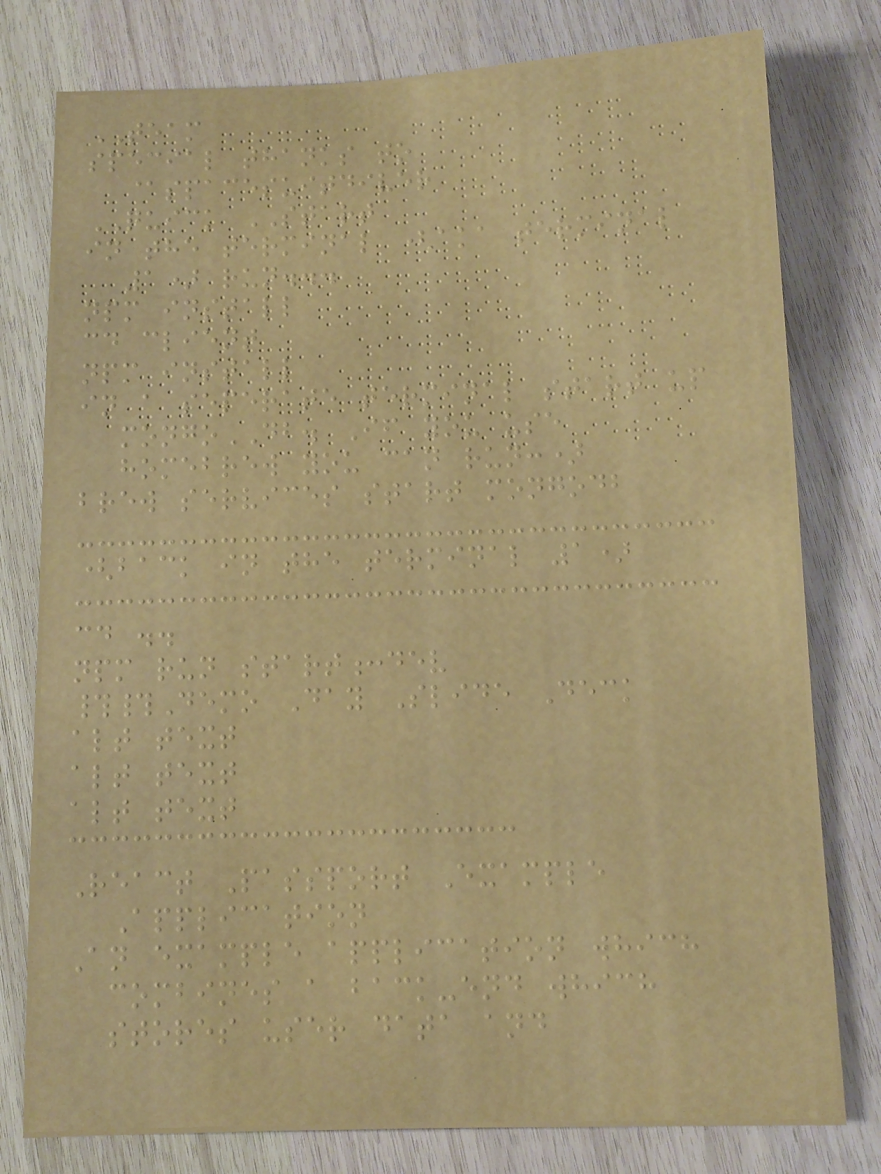TEAM
special thanks to
@spacesuitdiver
QUICK START
in the terminal (aka terminal
1) run...
npm install
cd client
npm install
in a seperate terminal start up
mongoDB. If you use
homebrew you can run:)
brew services start mongodb
(back in the terminal 1)
cd ..
npm run start:dev
##Demo Day Slide Deck
alt text
alt text
alt text
React Passport Example
Application
An example application which
combines a back-end which
stores user data and
